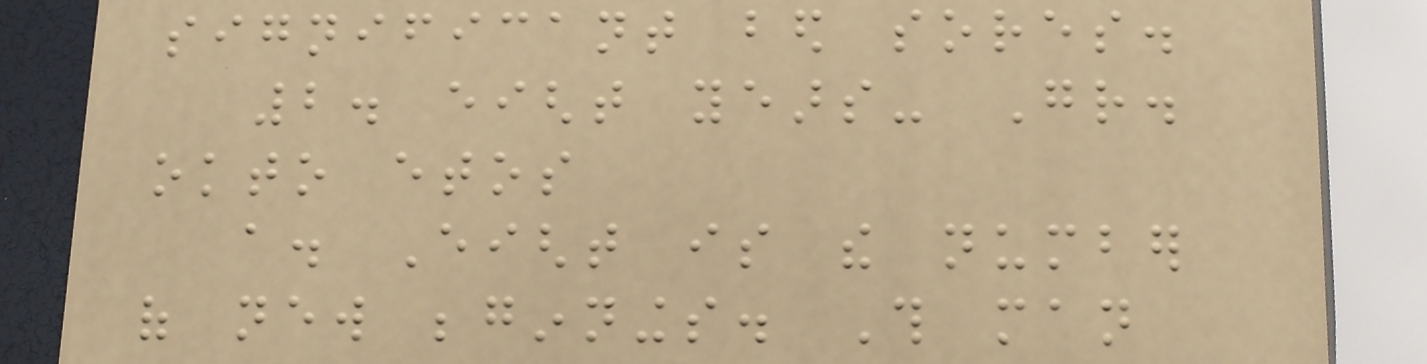significant bed sores.
2. eight years- Gr.
okto etos
a. Eight is the number
of new beginnings. This man
